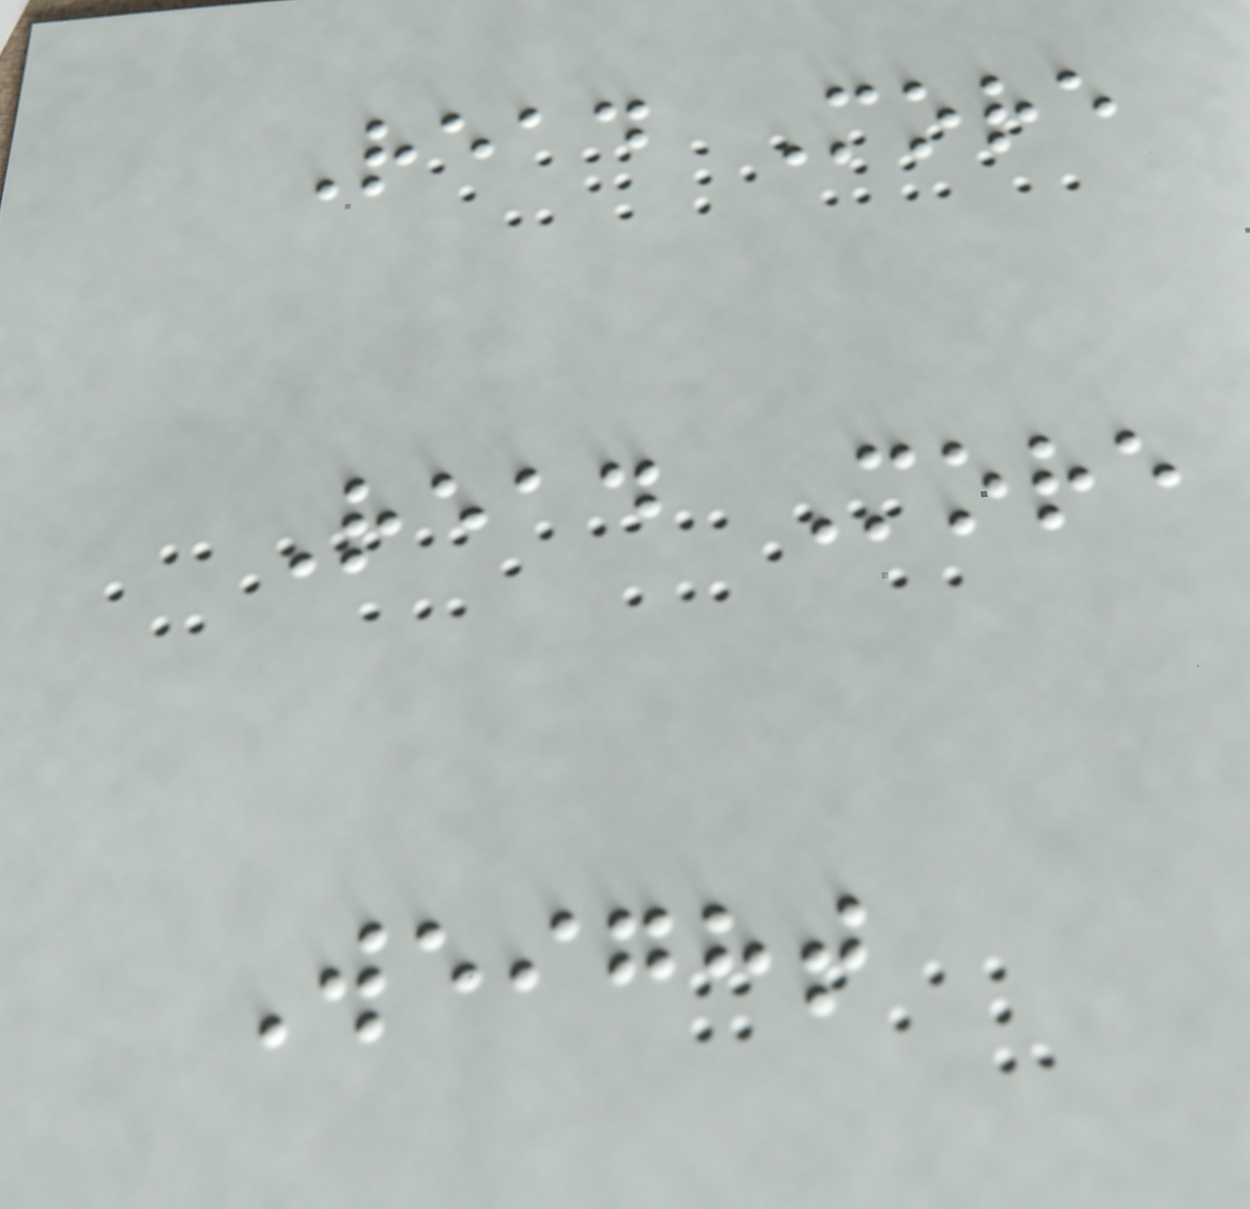Read More
Read More
Weight
